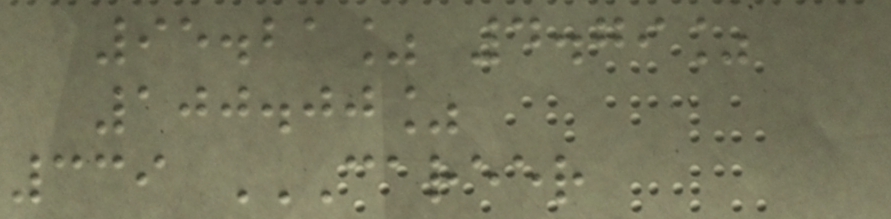95.21% 4.79%
100.00%
339 CAREER
